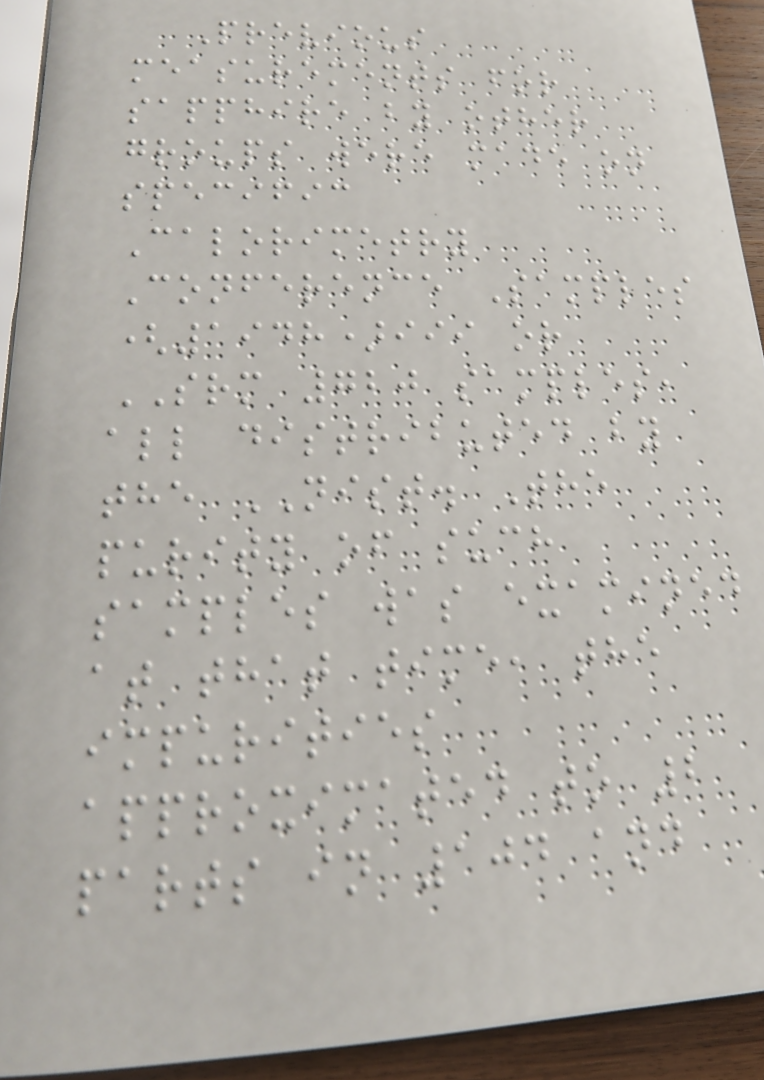Previous
measurements for
sapphire by other
groups were made on
specific
Calorimetry
Conference Samples
(1948)iii or
SRM 720 samples,
all distributed by
the NIST. The
purity of such
samples was examined
at that time, the
impurities
approximated to 2
parts in 104 and
